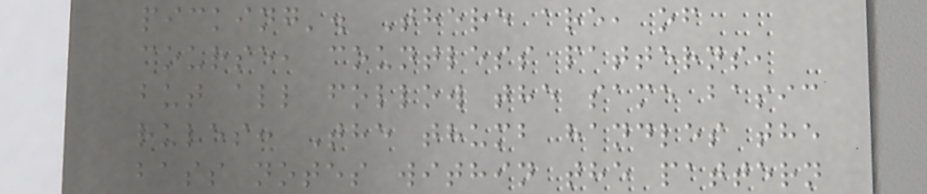picking'. There are, of
course, countless patterns,
but all follow the same basic
rules: The thumb handles the
bass notes within the pattern
